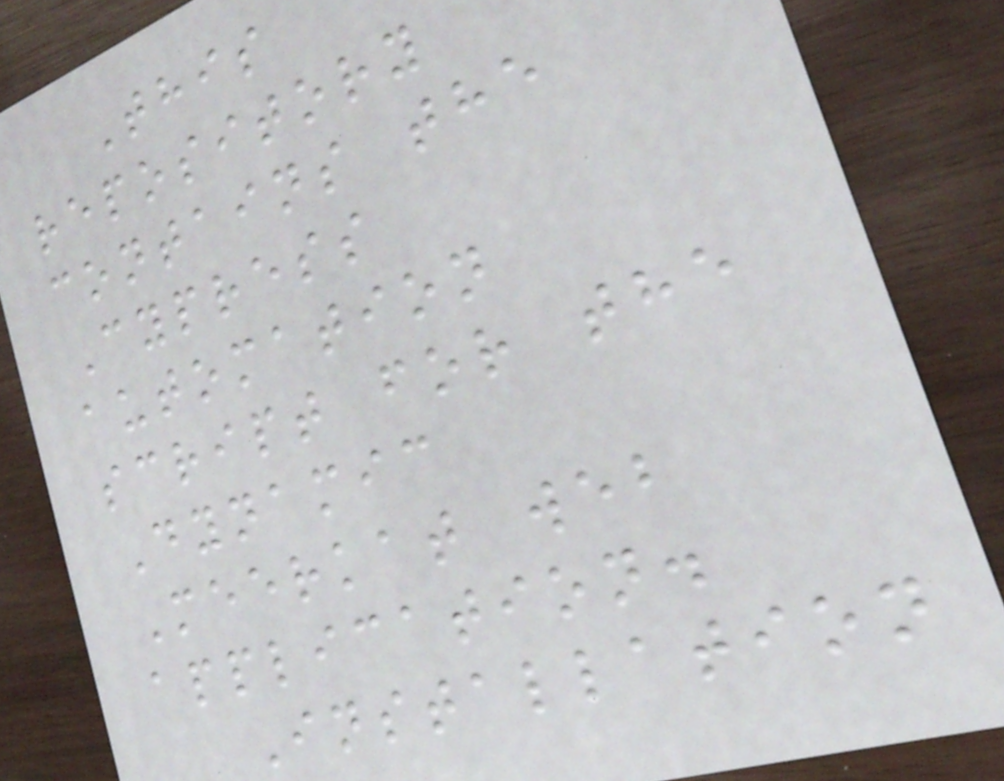This
repository
contains the
Cypress
automation
script for the
Dynamic
Meerkat web
application.
Installation
